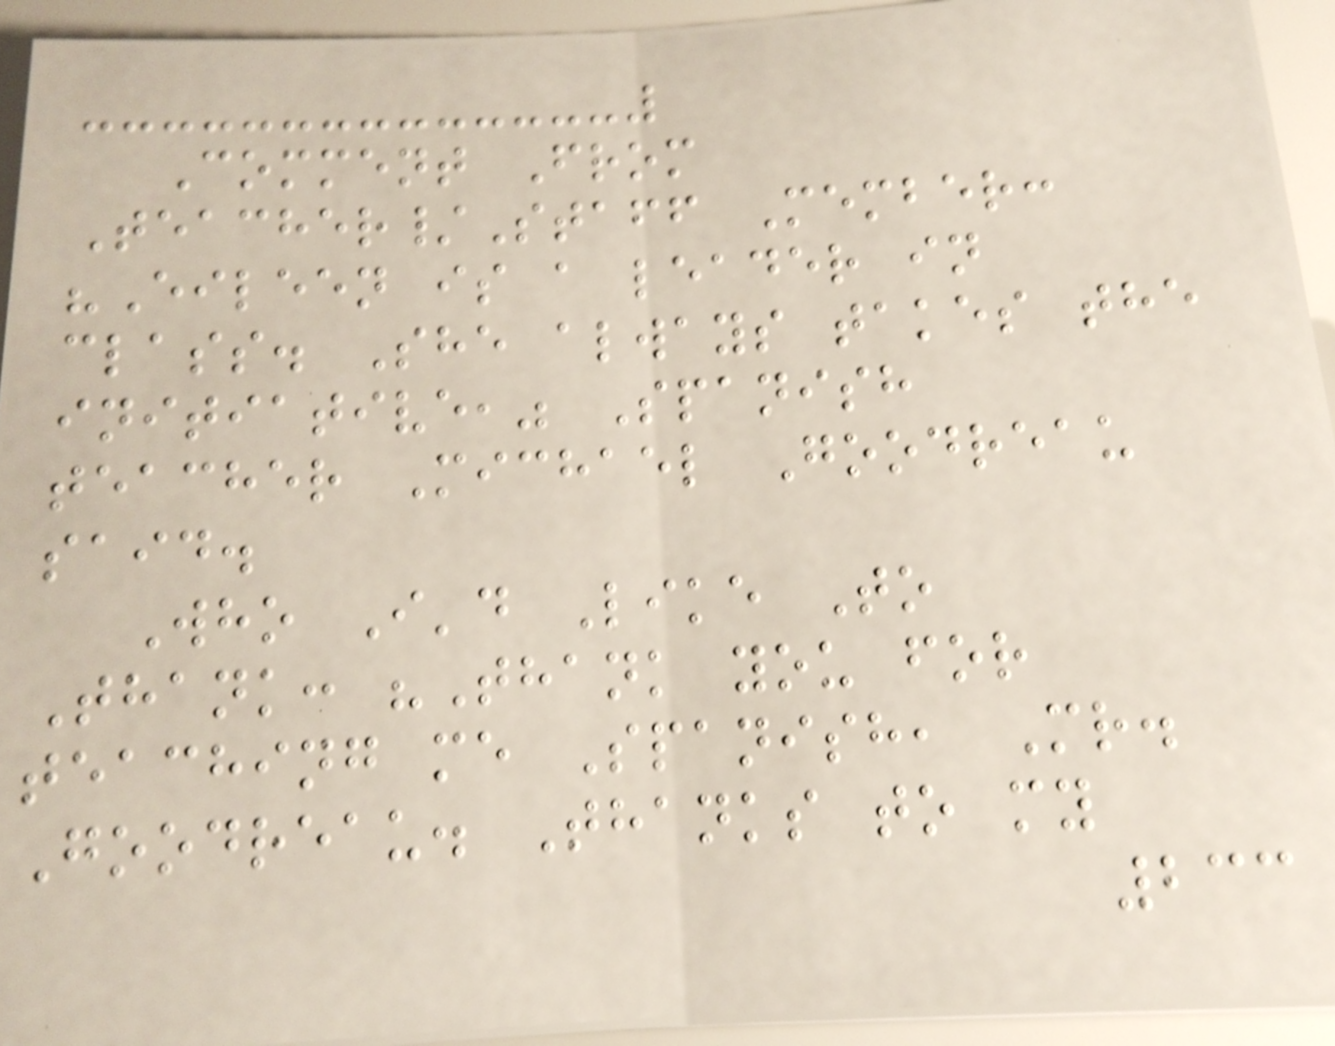Comment From
Teacher/Staff Member:
"Eileen is a leader in
class. She always takes the
initiative," Spanish
teacher Michael Goodreau
said.
Who I'd Like To
Thank: "Thank you for
teaching me Spanish, Mr.
Goodreau. Thanks to my
233
